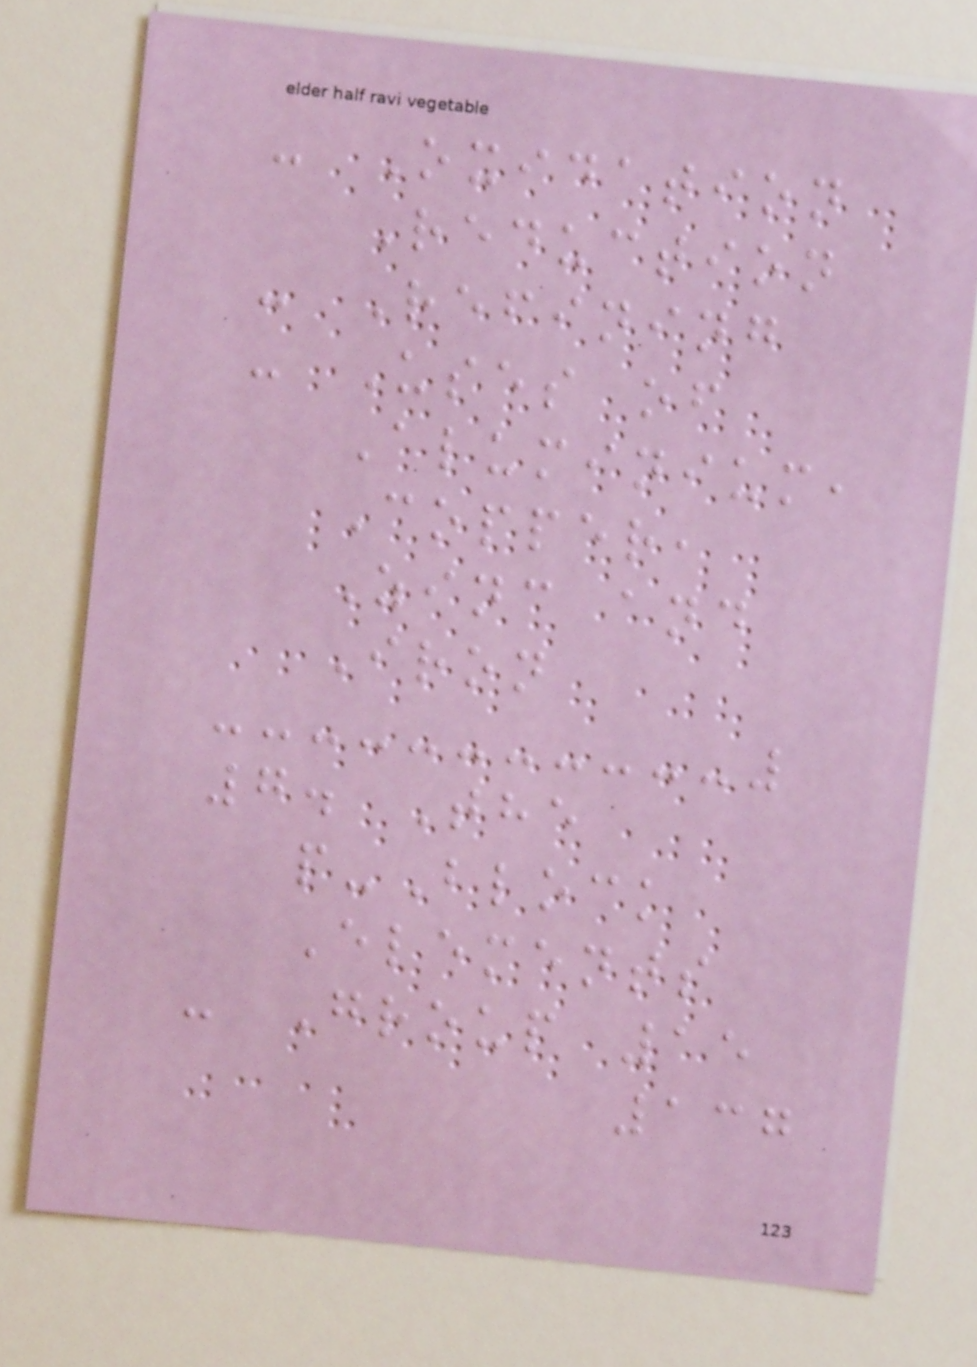- Oxidation
Reduction
- Refining
- Uses of
Aluminium,
Copper,
Zinc and
Iron
7. The
p-Block
Elements
- Group 15
137
